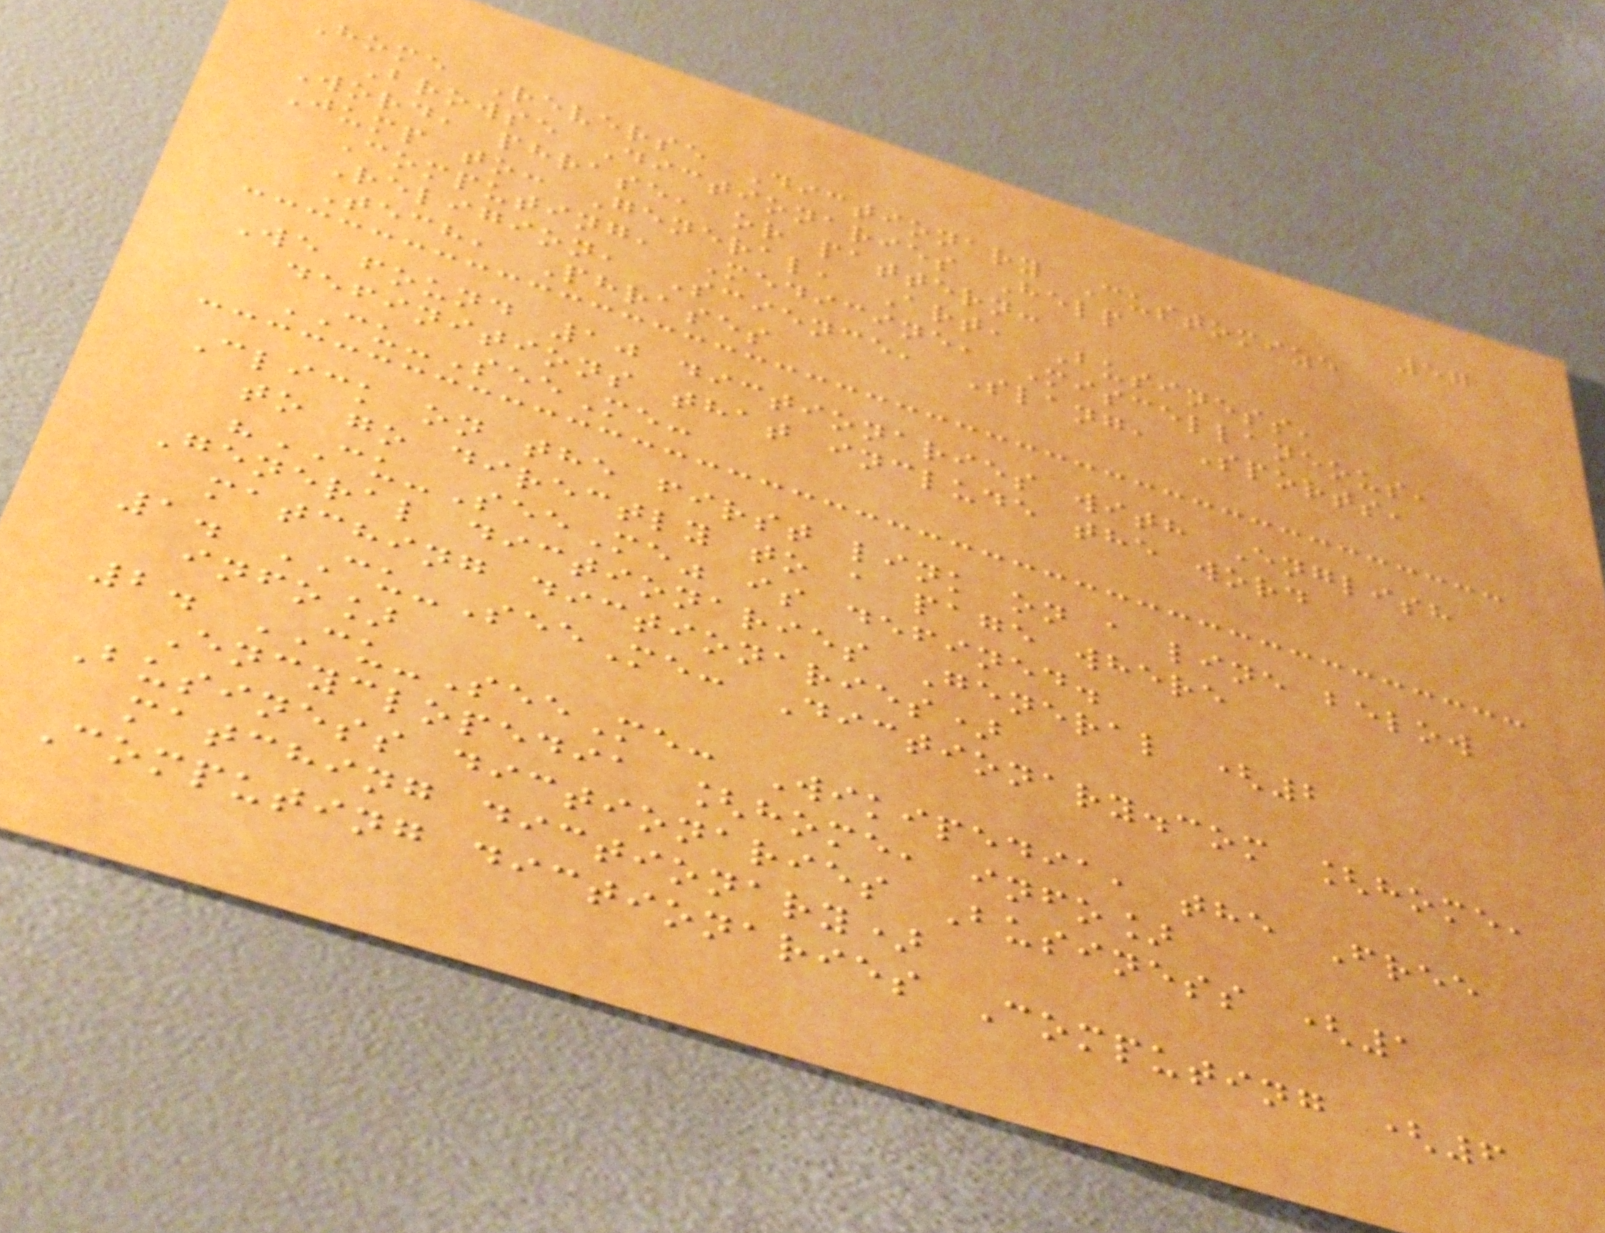57
Home Reverse Dictionary Customize
Browse Dictionaries Help
Word, phrase, or pattern:
Jump to: General, Art, Business,
Computing, Medicine, Miscellaneous,
Religion, Science, Slang, Sports,
Tech, Phrases
We found 10 dictionaries with English
definitions that include the word
CU-SeeMe:
Click on the first link on a line below
to go directly to a page where
"CU-SeeMe" is defined.
General dictionaries General (2
matching dictionaries)
1. CU-SeeMe: Dictionary.com [home,
info]
2. CU-SeeMe: Wikipedia, the Free
Encyclopedia [home, info]
Business dictionaries Business (1
matching dictionary)
Computing dictionaries Computing (6
